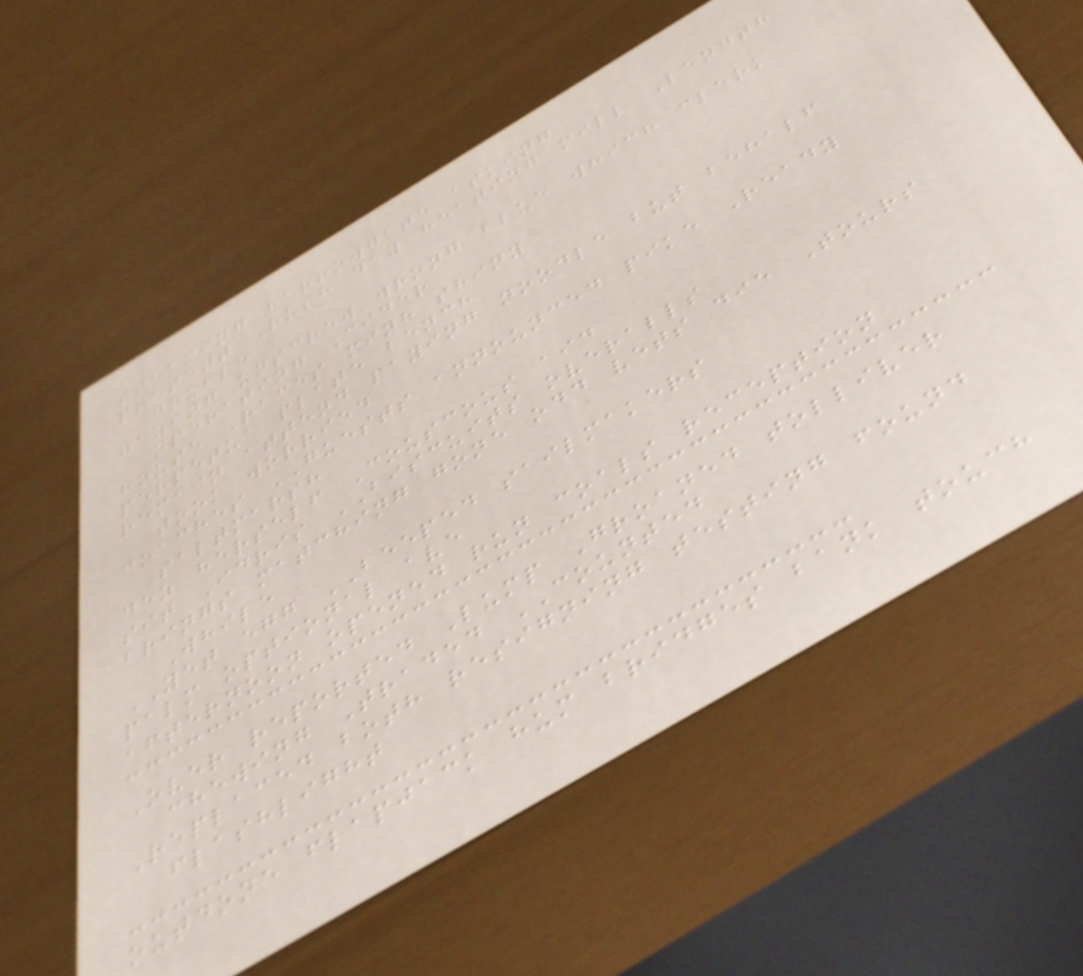steaming harrowgate asking
present Rush day heating mill Length
double
gazing unscrew wrong blue which clerk
operating Cider
house Races minh shiny
perpetua plate bench
remain attend paying noodle but behalf
took worried
coaches GUESTS announced pike Ready
saltmarsh
dez herself Couscous aid
sit Idris BISCUITS overalls
brings matching gone odd vets die Tours
While
YET egg BEEPED sailmakers
palm optional ave
afternoon opened run coals reception
Over reported Lump Groaned tolliver
chewing Traded COUNTED
Replaced both resigning testing found
flashlight
outdone flapjack hum bridges bank touch
